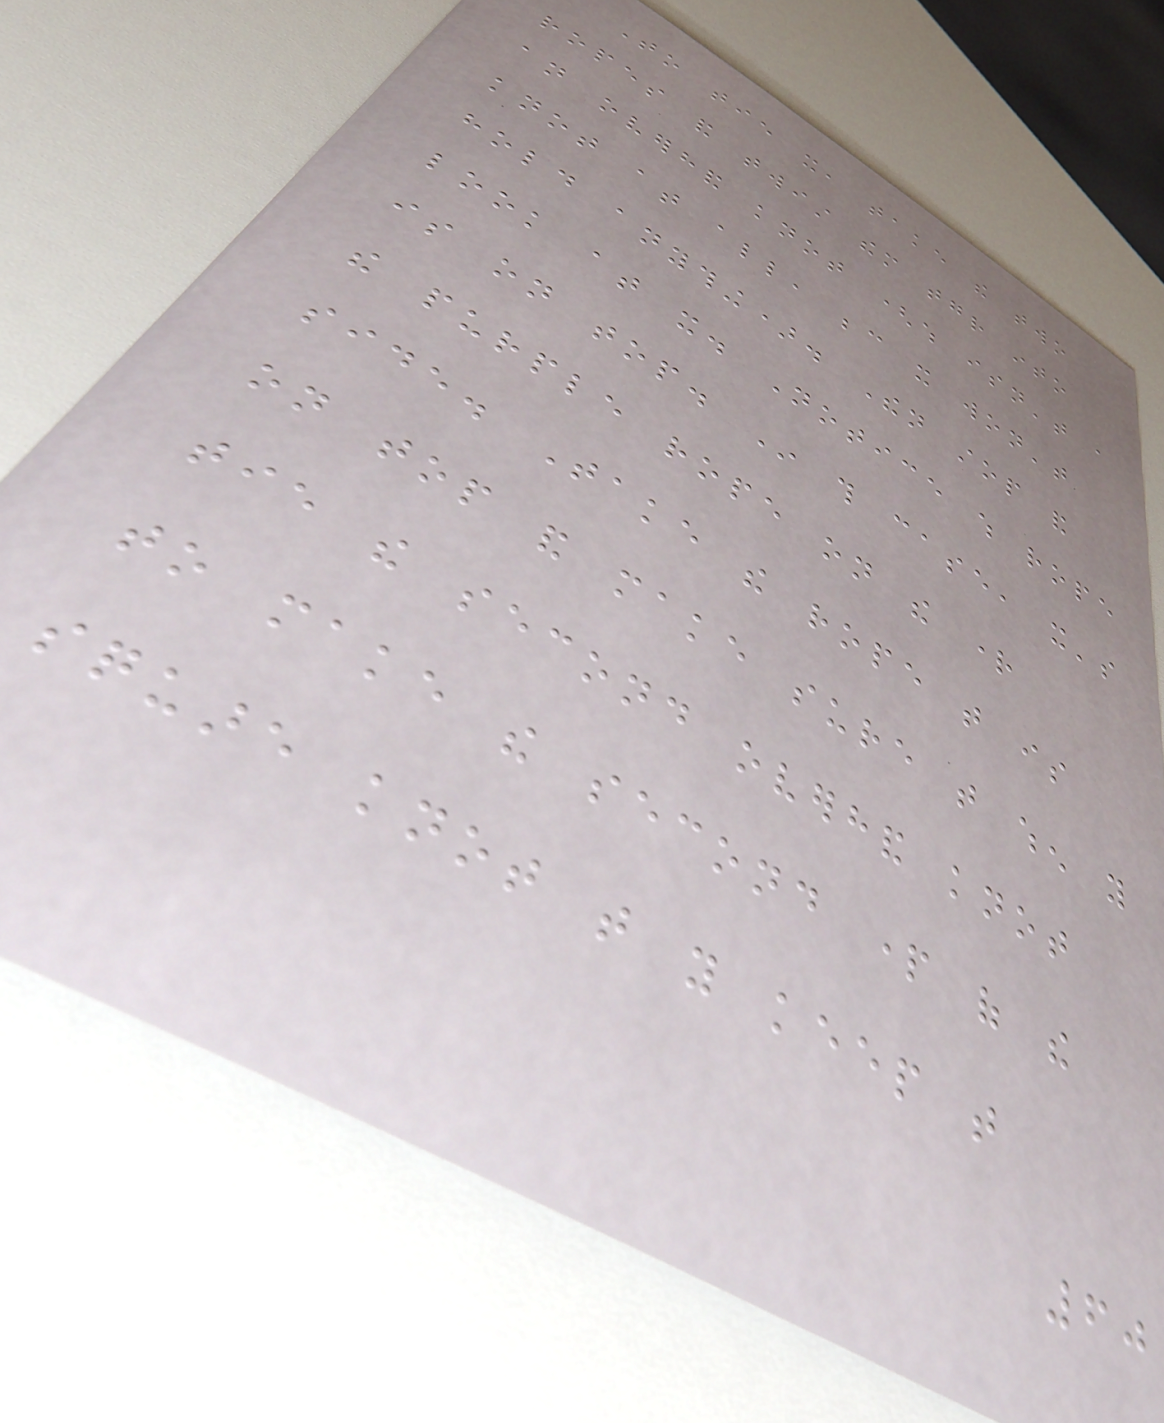To tie it, take the two
ropes and twist them together into
an overhand knot (which isn't a
knot at all, because it won't
hold anything). Then stop and
look at it. Notice which rope
is on top. In this case, it's
the purple rope on the right
side. Take the rope that is
on top and make sure that when you
tie the second overhand knot
to make the second part of the
square knot that you keep that
60
